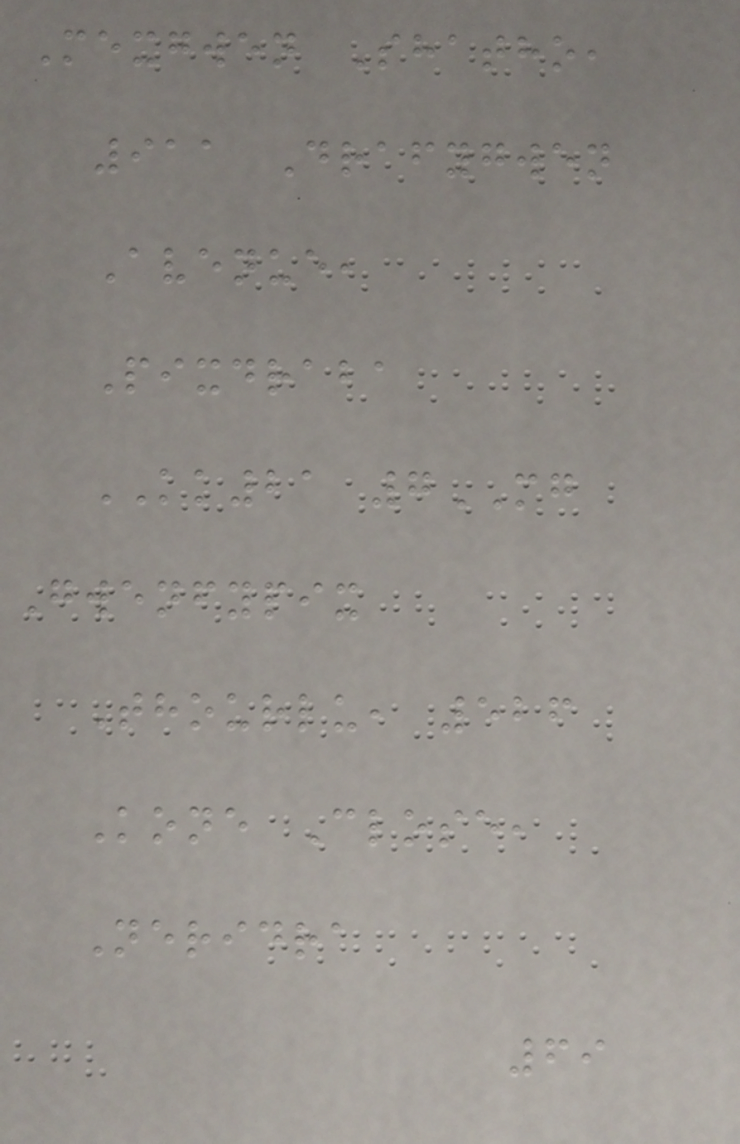Mexgwen Shatho,
911 Drafygwen
Avenue,
Pixdraba
KK21 7MG
Gwenfypix
Thourlu, 526
Kone Close,
Neridra
69
